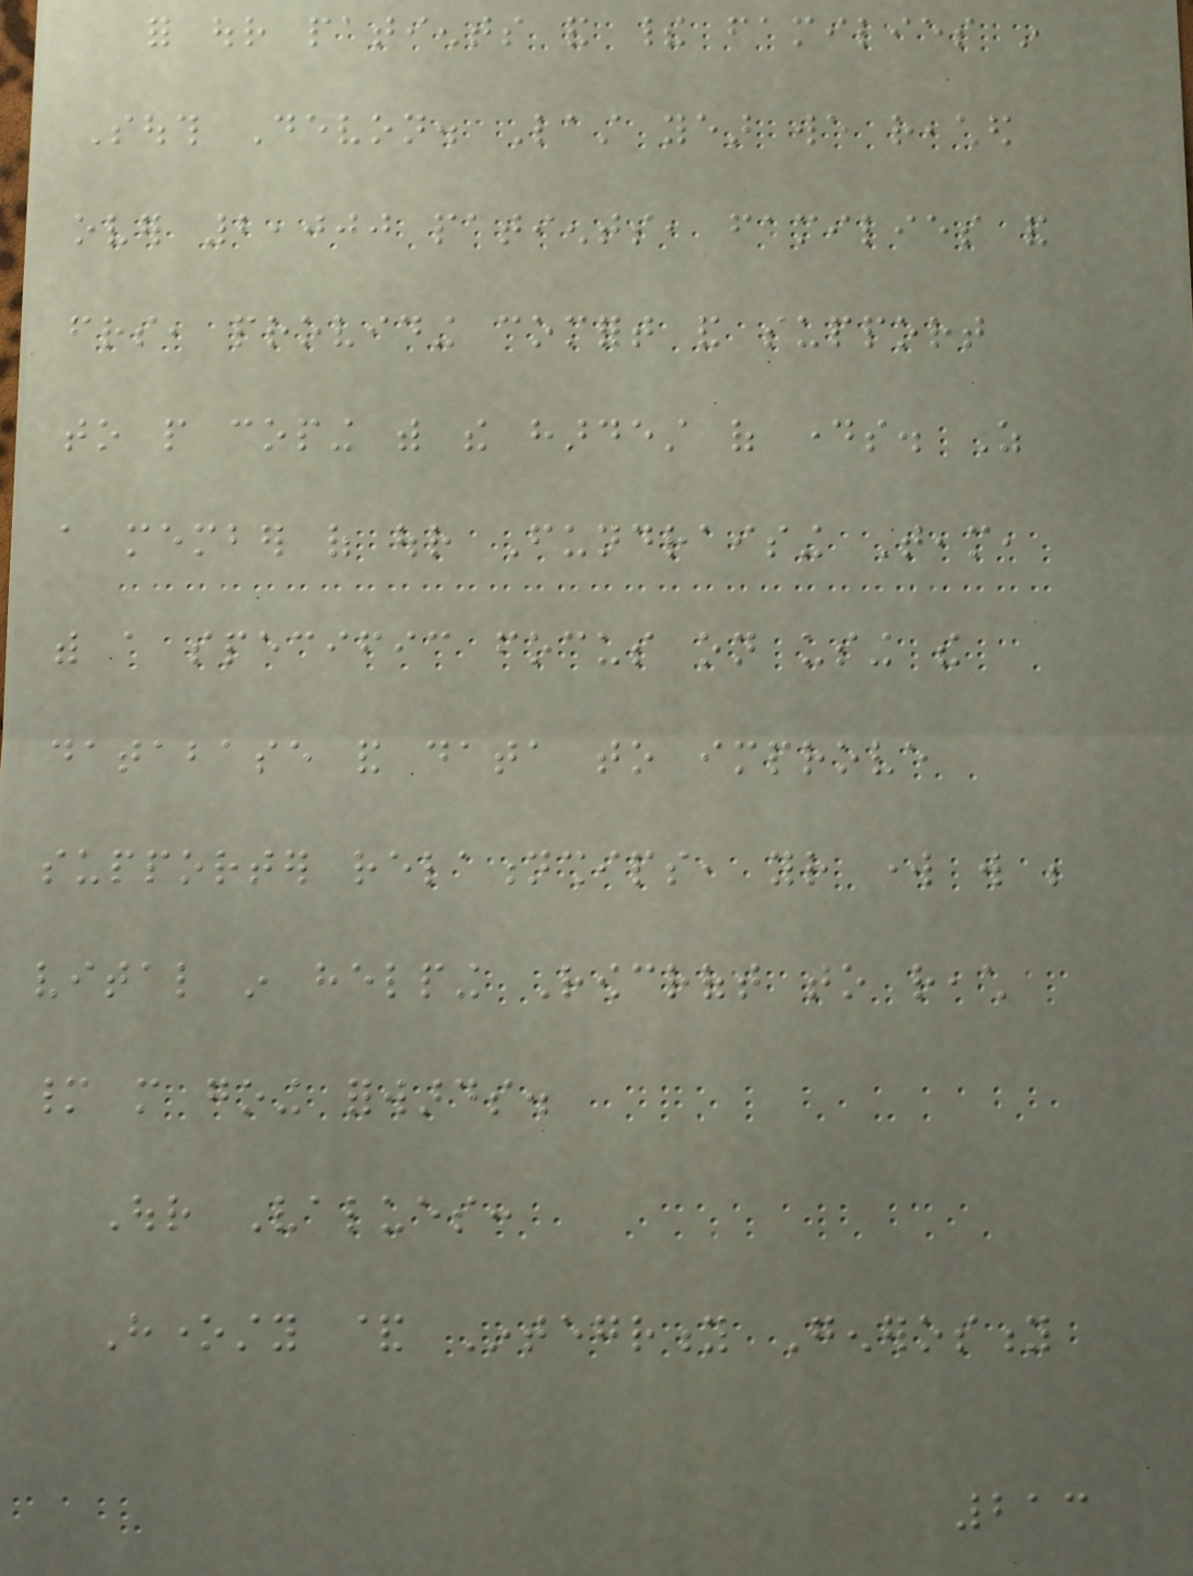for our patients and their families in
South Devon. Last year we reached
over 2,000 patients, families and
friends, providing comfort and support
to people coping with the hardest of days. As
a member of our Fundraising Team,
with a specific focus on using the
database and data to improve
supporter relationships, your work will be
vital in helping Rowcroft to reach
many more going forwards.
Our Values:
Honesty & Integrity Generosity
213
